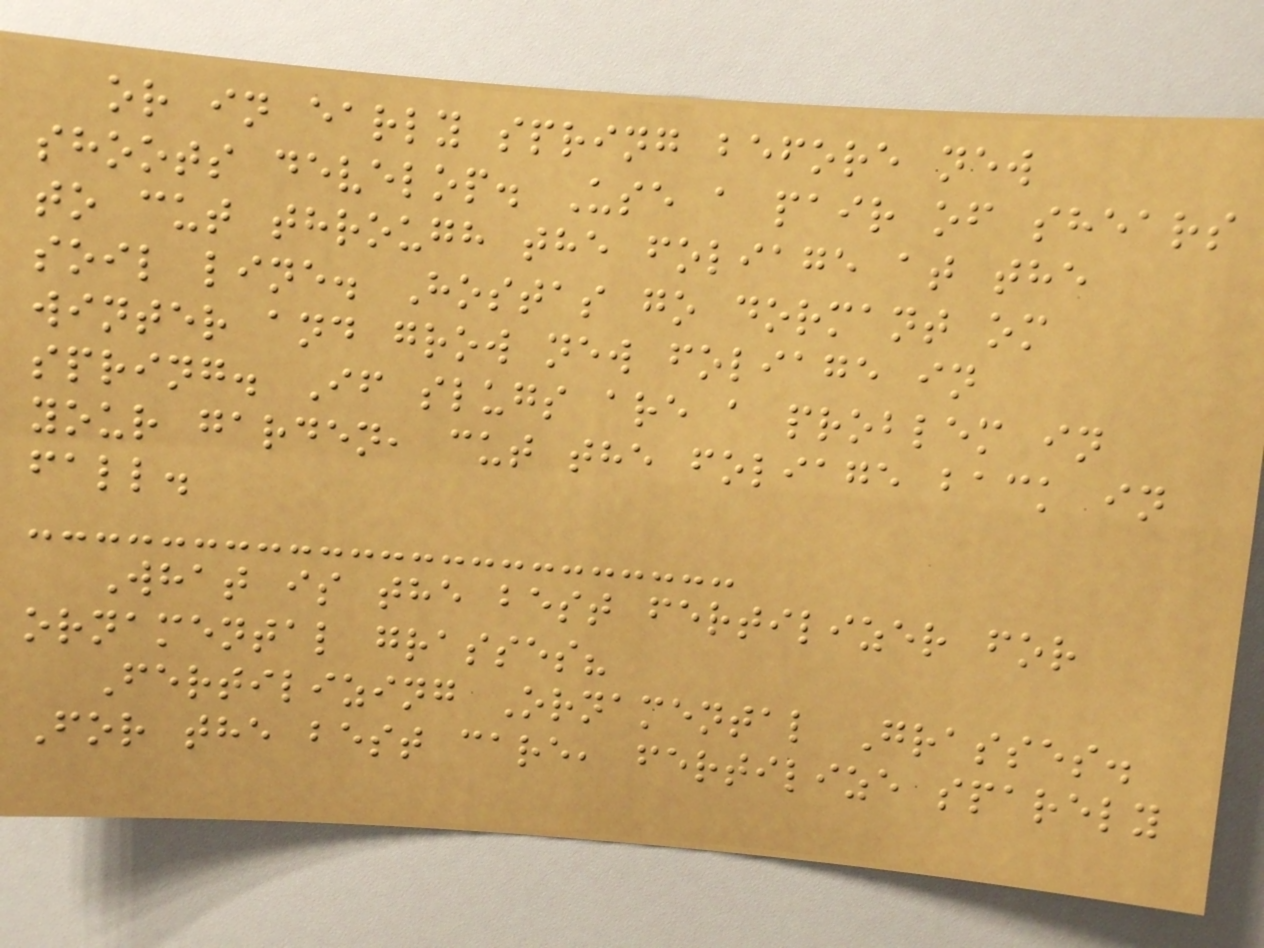or in early spring before new
shoots develop. Use a pair of shears
to cut through the foliage at the
soil line. Hostas go dormant om
winter and grow new foliage in
spring. If slugs are a problem in
your garden, cut the foliage back in
fall.
What is the best fertilizer for
ornamental grasses?
Fertilizing Ornamental Grasses.
For the best care, fertilize sparely
